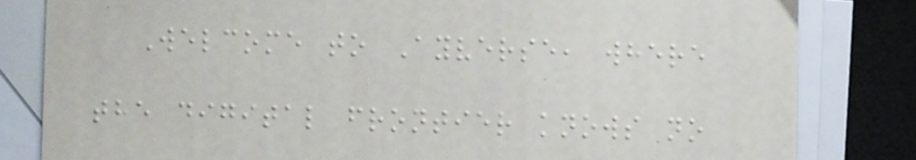Welcome to Ayverse, where
the digital frontier knows no
